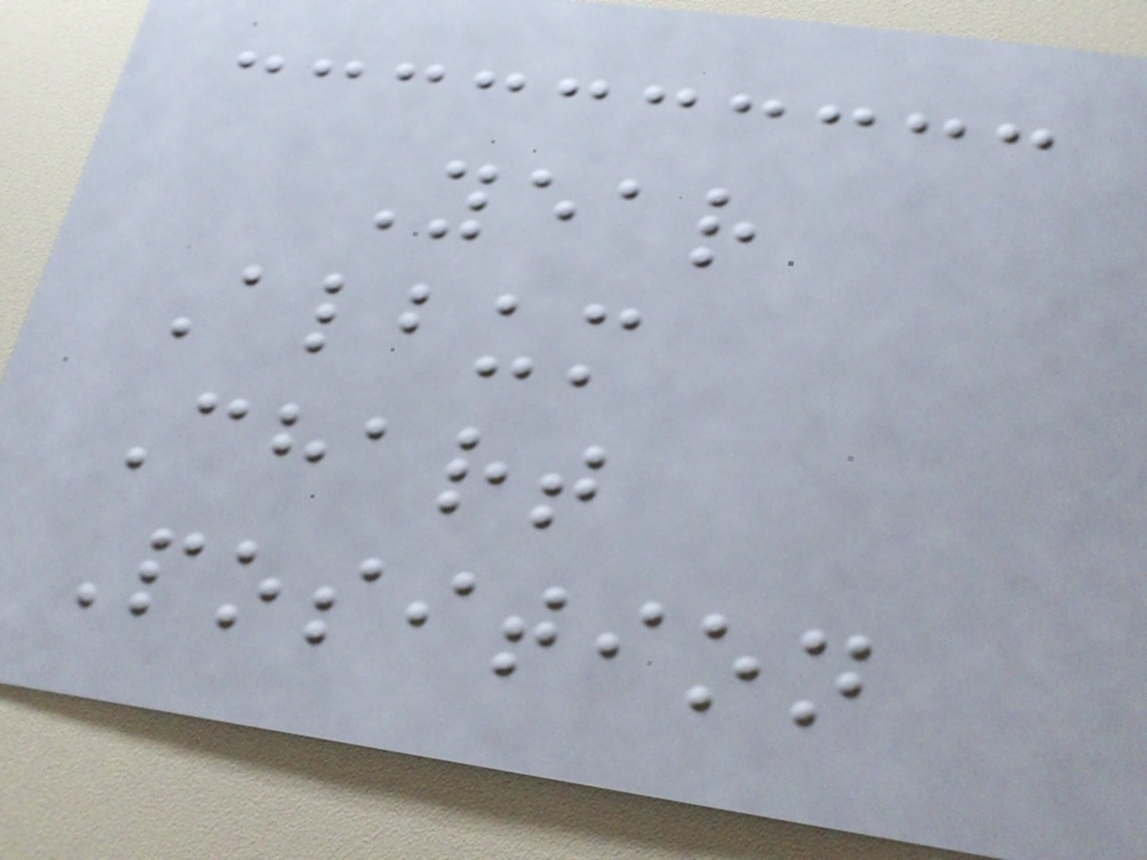Year
Album
Chart
Position
